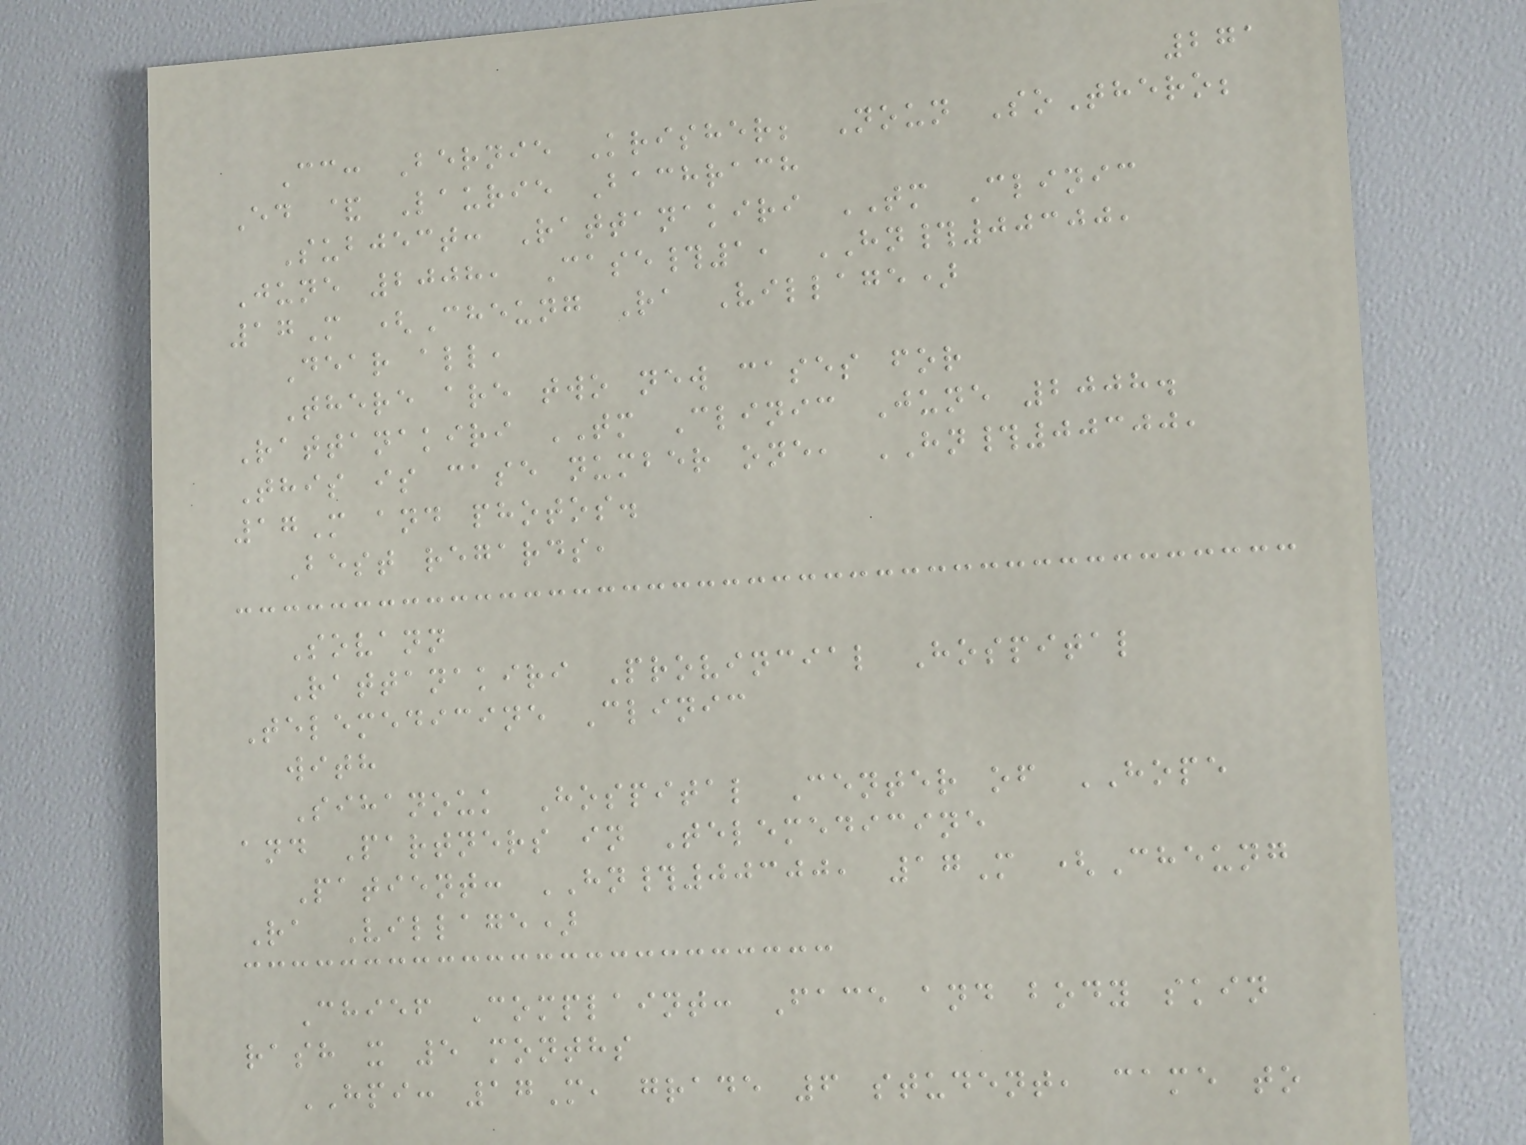271
Cc: Bernie Krisher; Noun SoThero;
Ed & Laurie Bachrach
Subject: Rattanakiri TM Clinic
June 2008, Case#1, HN#00300,
17M (Cheung Ra Village)
Dear all,
There are two new cases for
Rattanakiri TM Clinic June 2008.
This is case number one, HN#00300,
17M and photos.
Best regards,
Sovann
Rattanakiri Provincial Hospital
Telemedicine Clinic
with
Sihanouk Hospital Center of HOPE
and Partners in Telemedicine
Patient: HN#00300, 17M (Cheung
Ra Village)
Chief Complaint: Face and body skin
rash x 5 months
HPI: 17M, grade 6 student, came to
